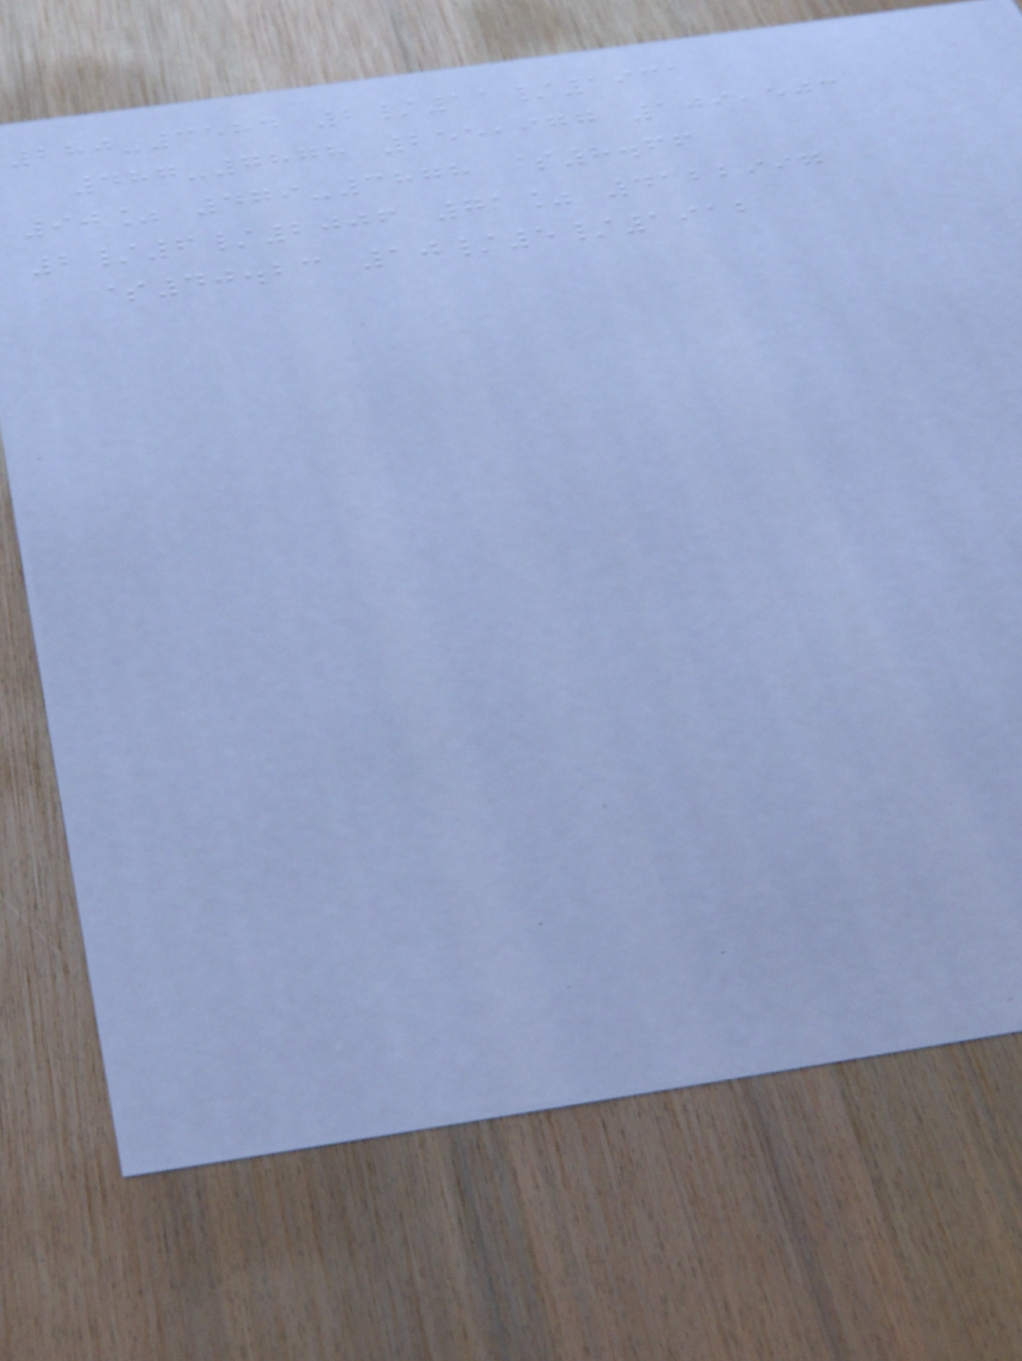280-3584 2/11/1931
487-7878 255,977 109,503
90% 479-3878 $8.66
2/6/2006 71% 4122997
$40.23 10/5/1912
